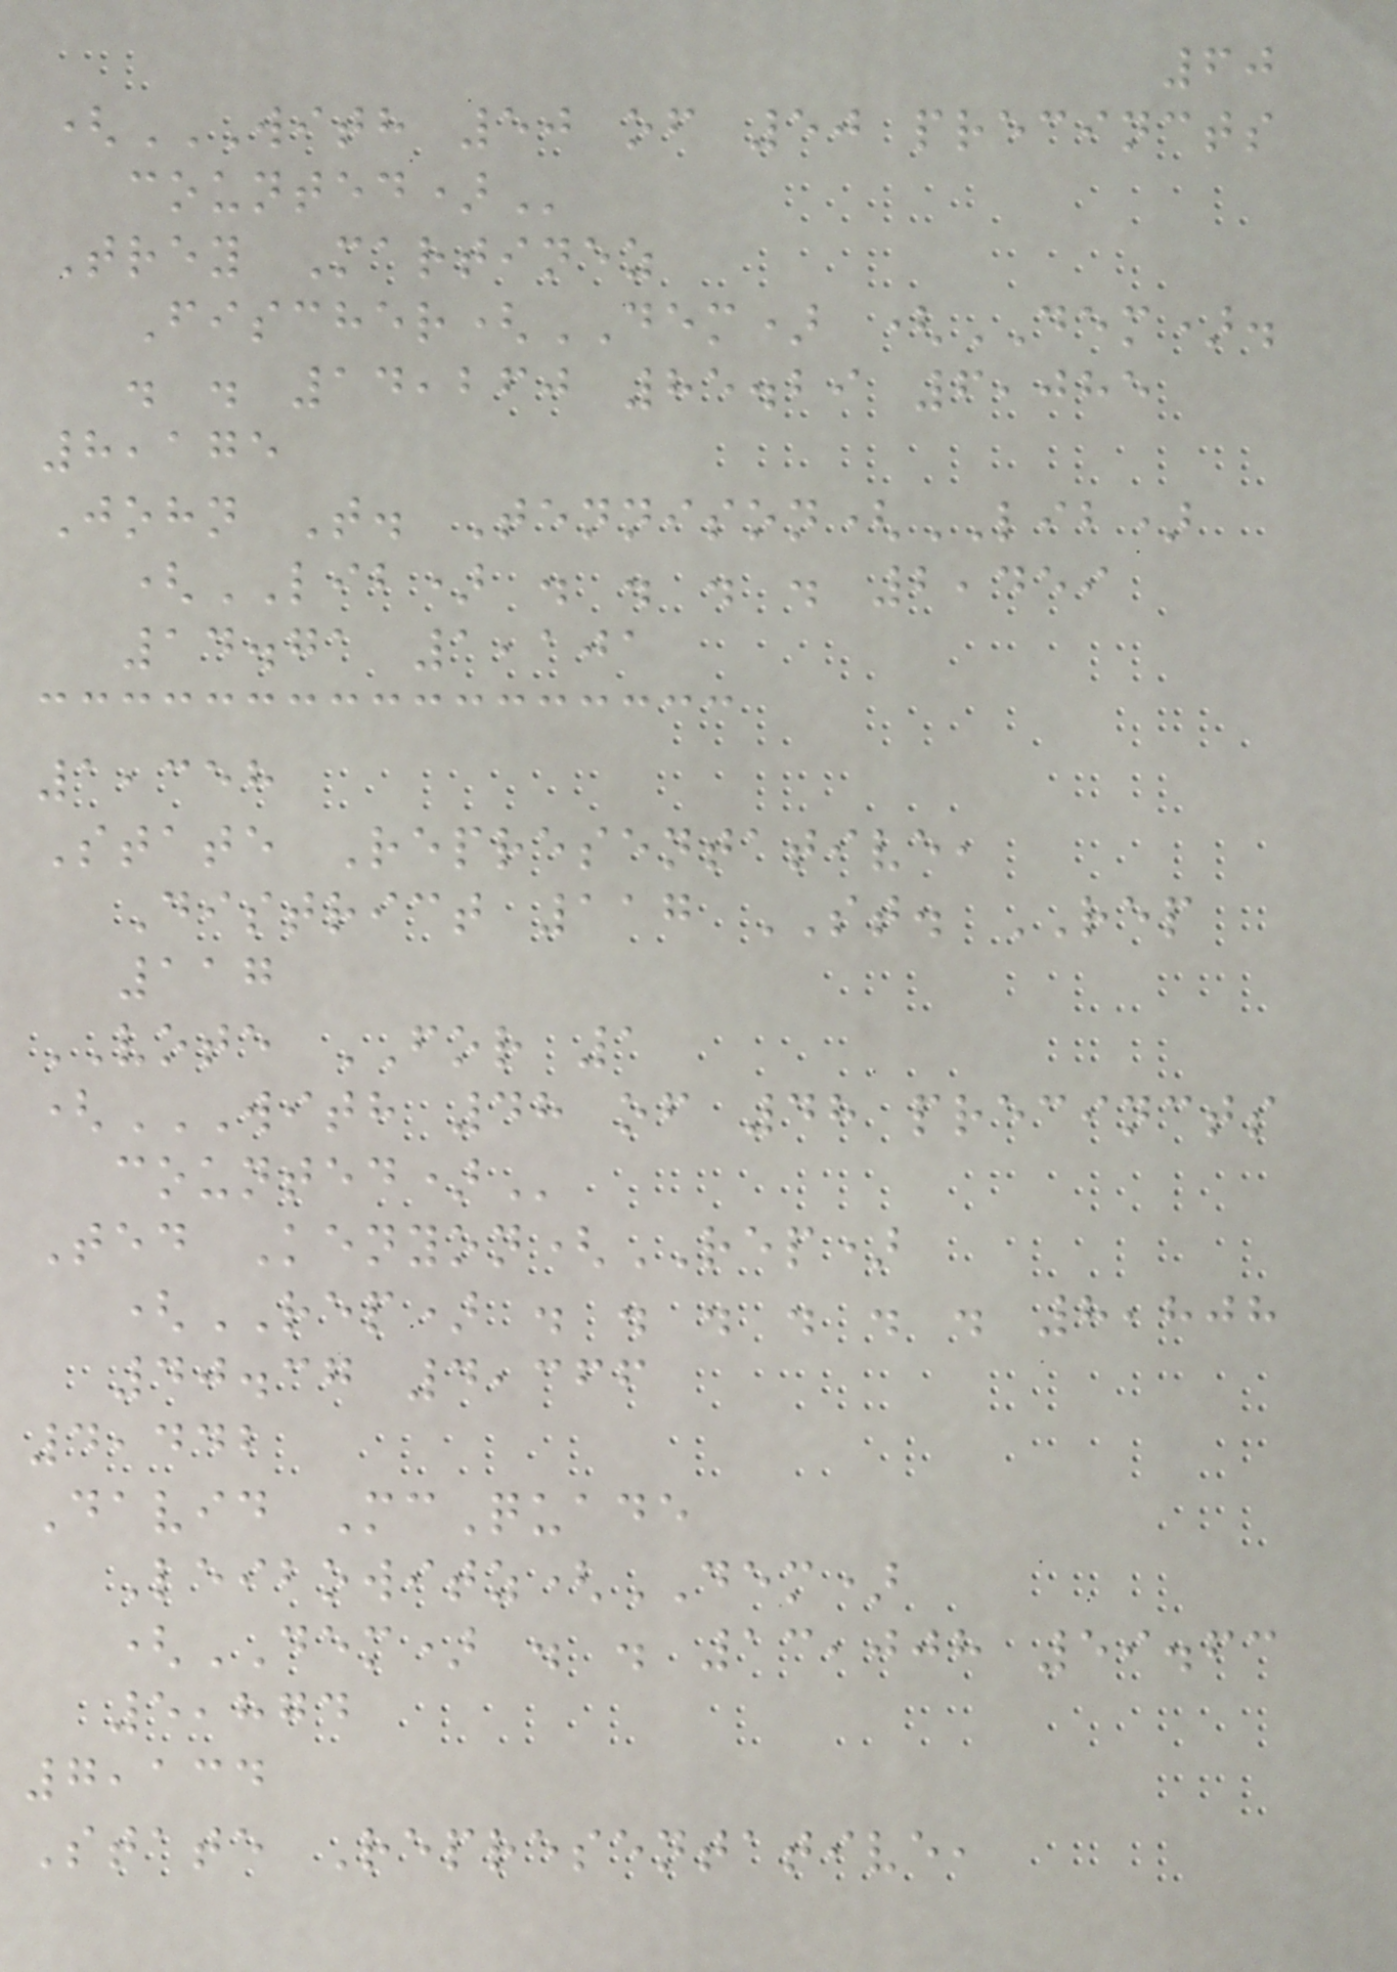60
(WITH 50 OF 50 PRECINCTS
COUNTED)
Trey Martinez
Fischer(DEM) (DEM).
. . 14,260 85.29 6,085
8,175
John T. Tennison(LIB)
(LIB) . . . . 2,459
14.71 1,101
1,358
State Representative,
District 117 ST. REP
117
VOTE FOR 1
(WITH 48 OF 48 PRECINCTS
COUNTED)
Ted Kenyon(REP)
(REP) . . . . . . 8,808
40.37 4,366
4,442
David McQuade
Leibowitz(DEM)
(DEM) . . 13,008 59.63
5,874
7,134
State Representative,
